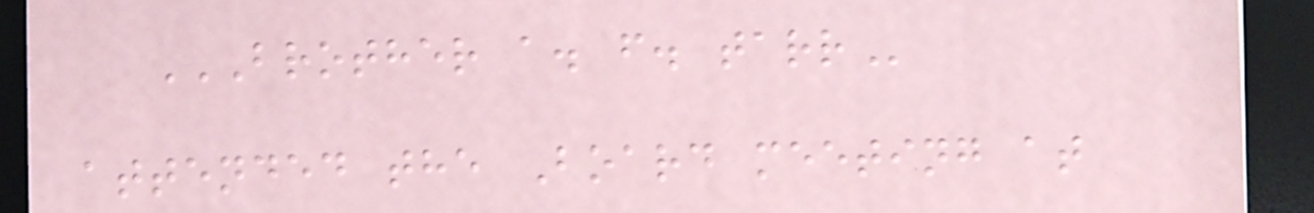BROTHER A. F. TARR
attended the Board meeting at
